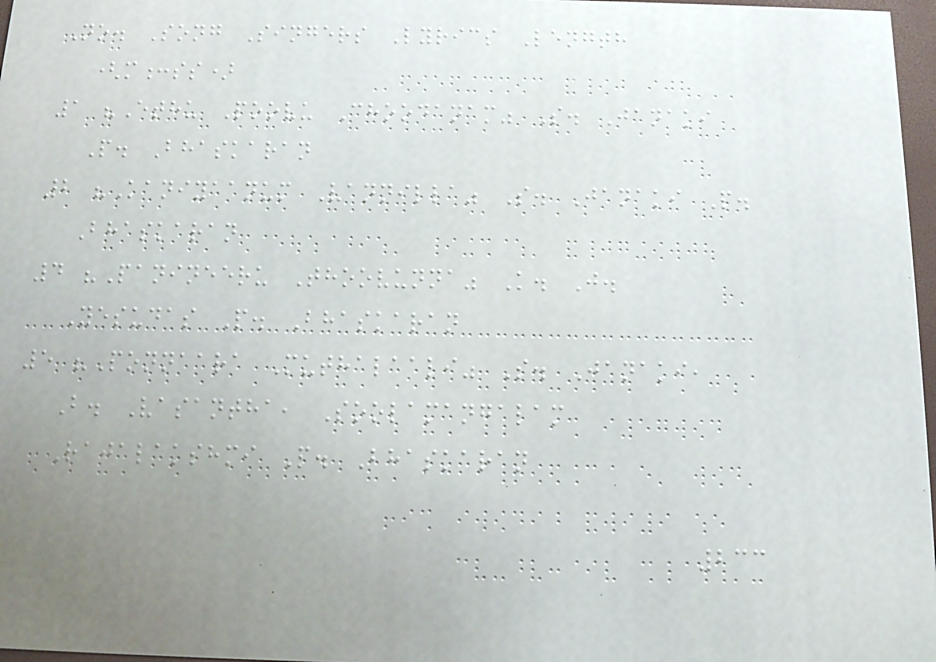No. Song Singers Lyrics Length
(m:ss)
1 "Ethu Poovu Choodanam" S. Janaki
P. Bhaskaran
2 "Kaniyaanum Vannilla" S. Janaki P.
Bhaskaran
4 "Panineeru Thoovunna" K. J.
Yesudas P. Bhaskaran
5 "Ponnaara Muthalaali" S. Janaki,
B. Vasantha, Soolamangalam
Rajalakshmi P. Bhaskaran
233
